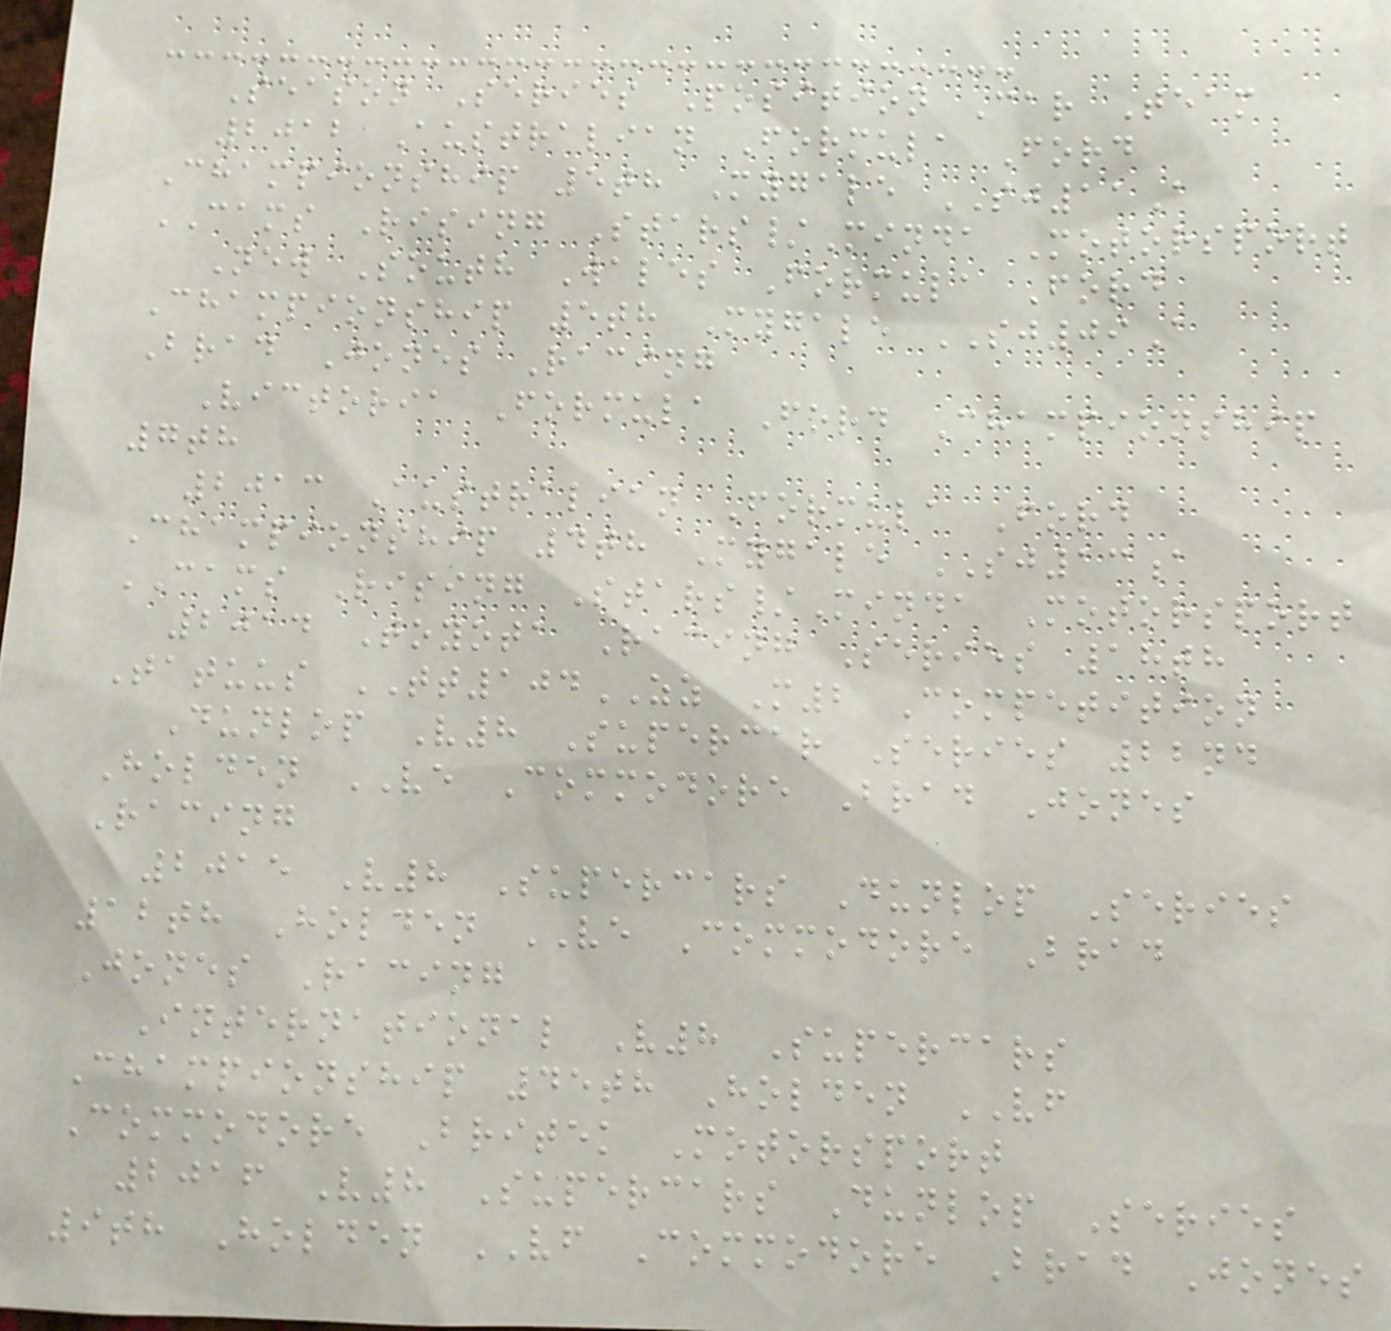Season Series Position Car Team
2012 Australian Formula Ford
Championship 5th Mygale SJ11A
CAMS Rising Stars/Minda Motorsport
New South Wales Formula Ford
Championship 5th Mygale SJ09A
Brad Jones Racing
Victoria Formula Ford Championship
7th
2013 Australian Formula Ford
Championship 4th Mygale SJ13a
CAMS Rising Stars/Minda Motorsport
2014 Toyota Racing Series 18th
Tatuus TT104ZZ M2 Competition
Dunlop V8 Supercar Series 22nd
Holden VE Commodore Brad Jones
Racing
2015 V8 Supercars Dunlop Series
12th Holden VE Commodore Brad
Jones Racing
International V8 Supercars
Championship 45th Holden VF
Commodore Britek Motorsport
2016 V8 Supercars Dunlop Series
9th Holden VF Commodore Brad Jones
